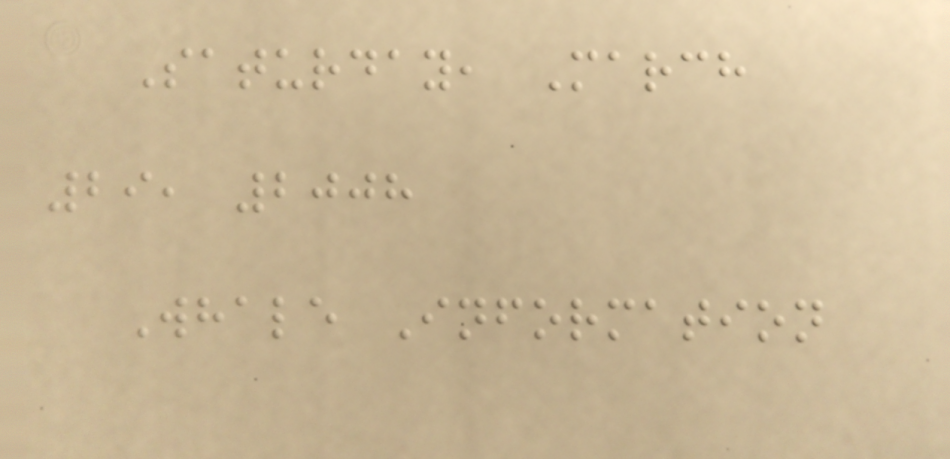Saturday, March
29, 2008
Whale Information
